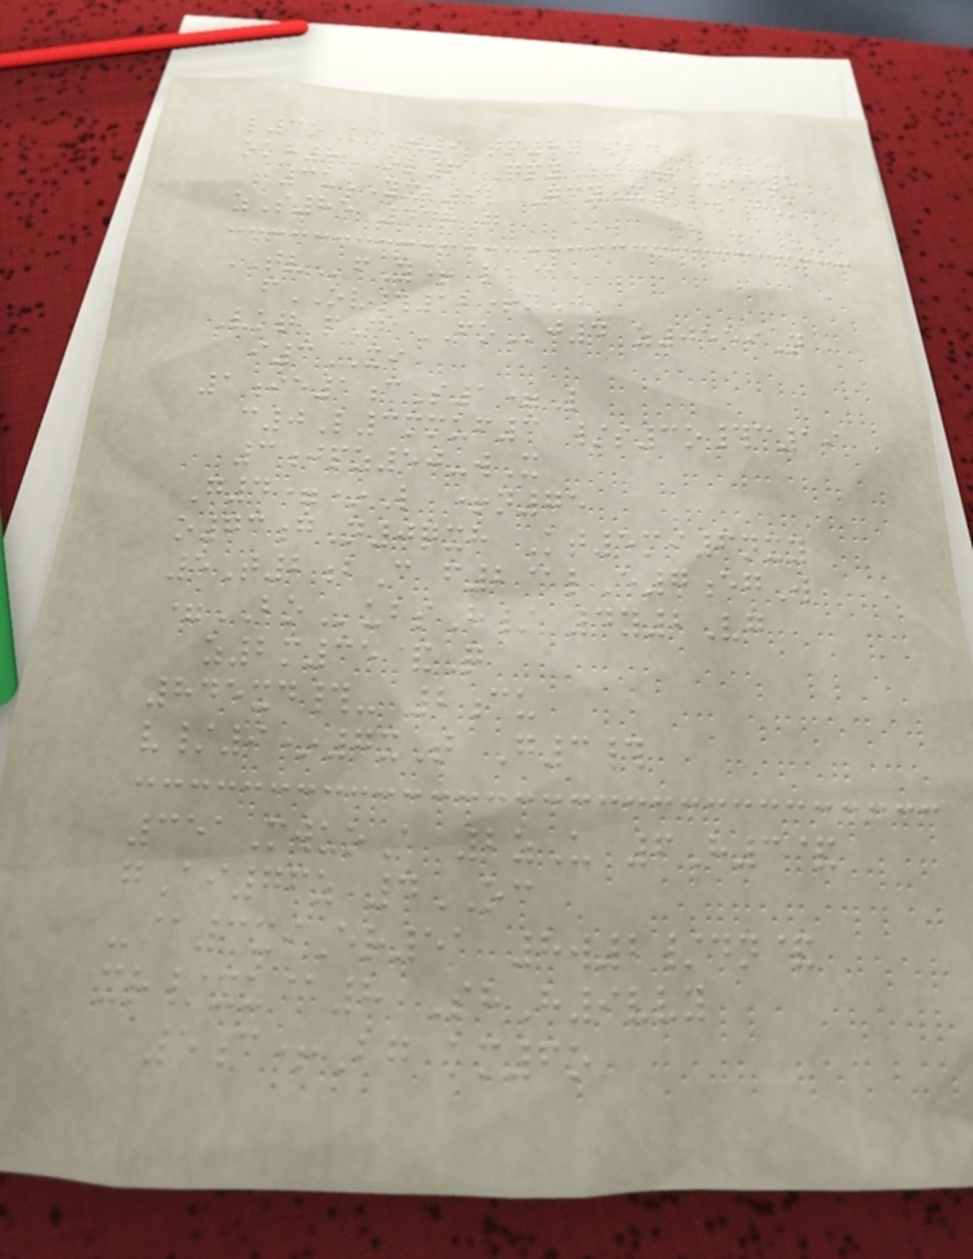l3oLc-w9 tp8y pbd
okh8OL6 QpyA7fM@5
3uYXB9l GcyX12adK
zS85 448g
TVfY+ pe@
fOV#12+yJ
Vkq pDaFOj4 z0559N
i3XI
1ie1cS1=L
c0L3mmuf3 /s3o#c19
3jpz50-wX
G4=*L +n75
o73gN0qxh Kt5mi6nxy
5T2bC f2@lE7egW
=BOubsH/ 4y2Vg
z2m35&Q
845xd#- 2cu
v/9*7xT G3#
351MwuoA 2zU 6H3&
gAi76z 4OC
-@3xiEr51 8w2/dn&
xr/xu@8 ShH9vvy
5c+Bg km6o
